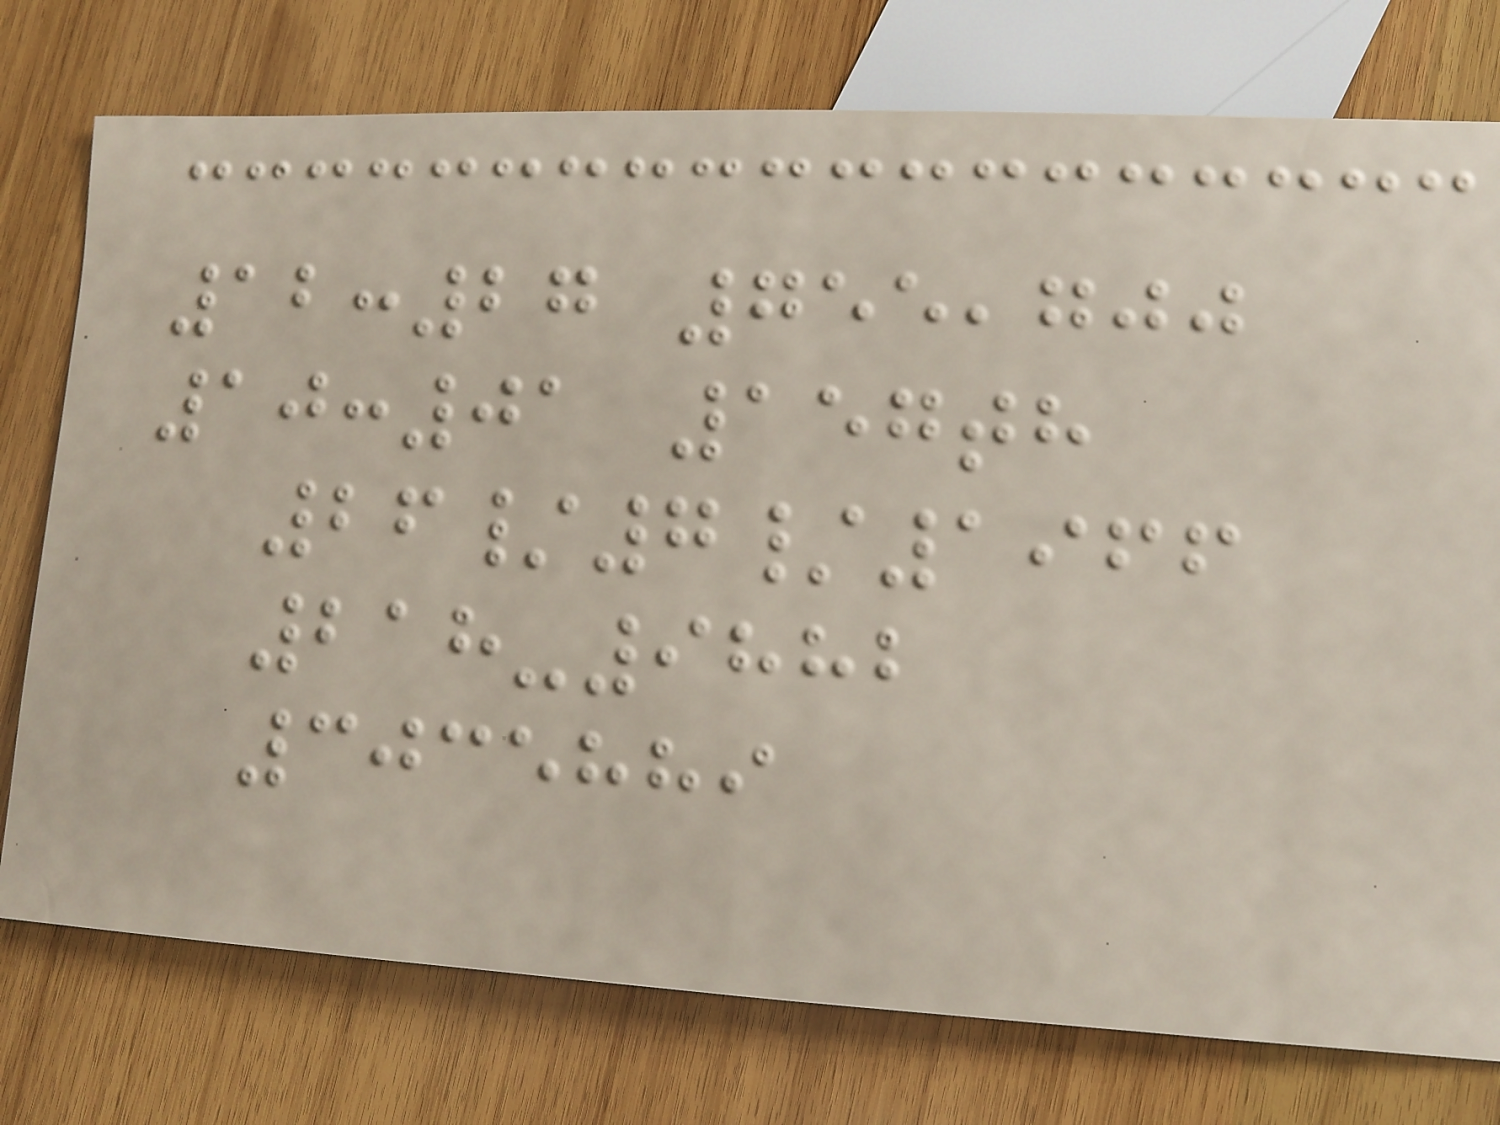12:27 755,700
10:01 157th
26/7/1966
218-9882
3035889
